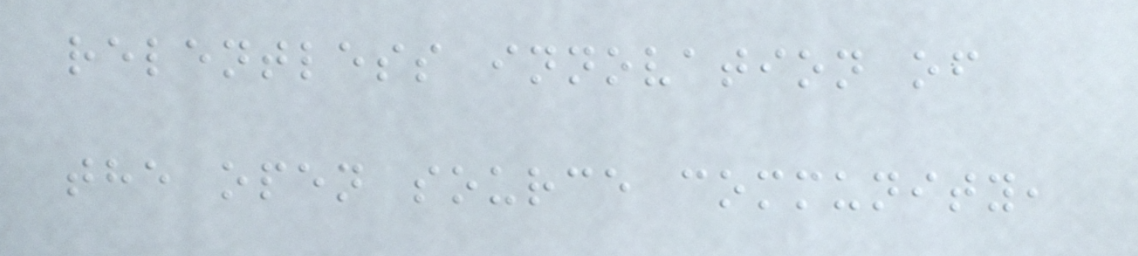relentless innovation of
the open source community,
